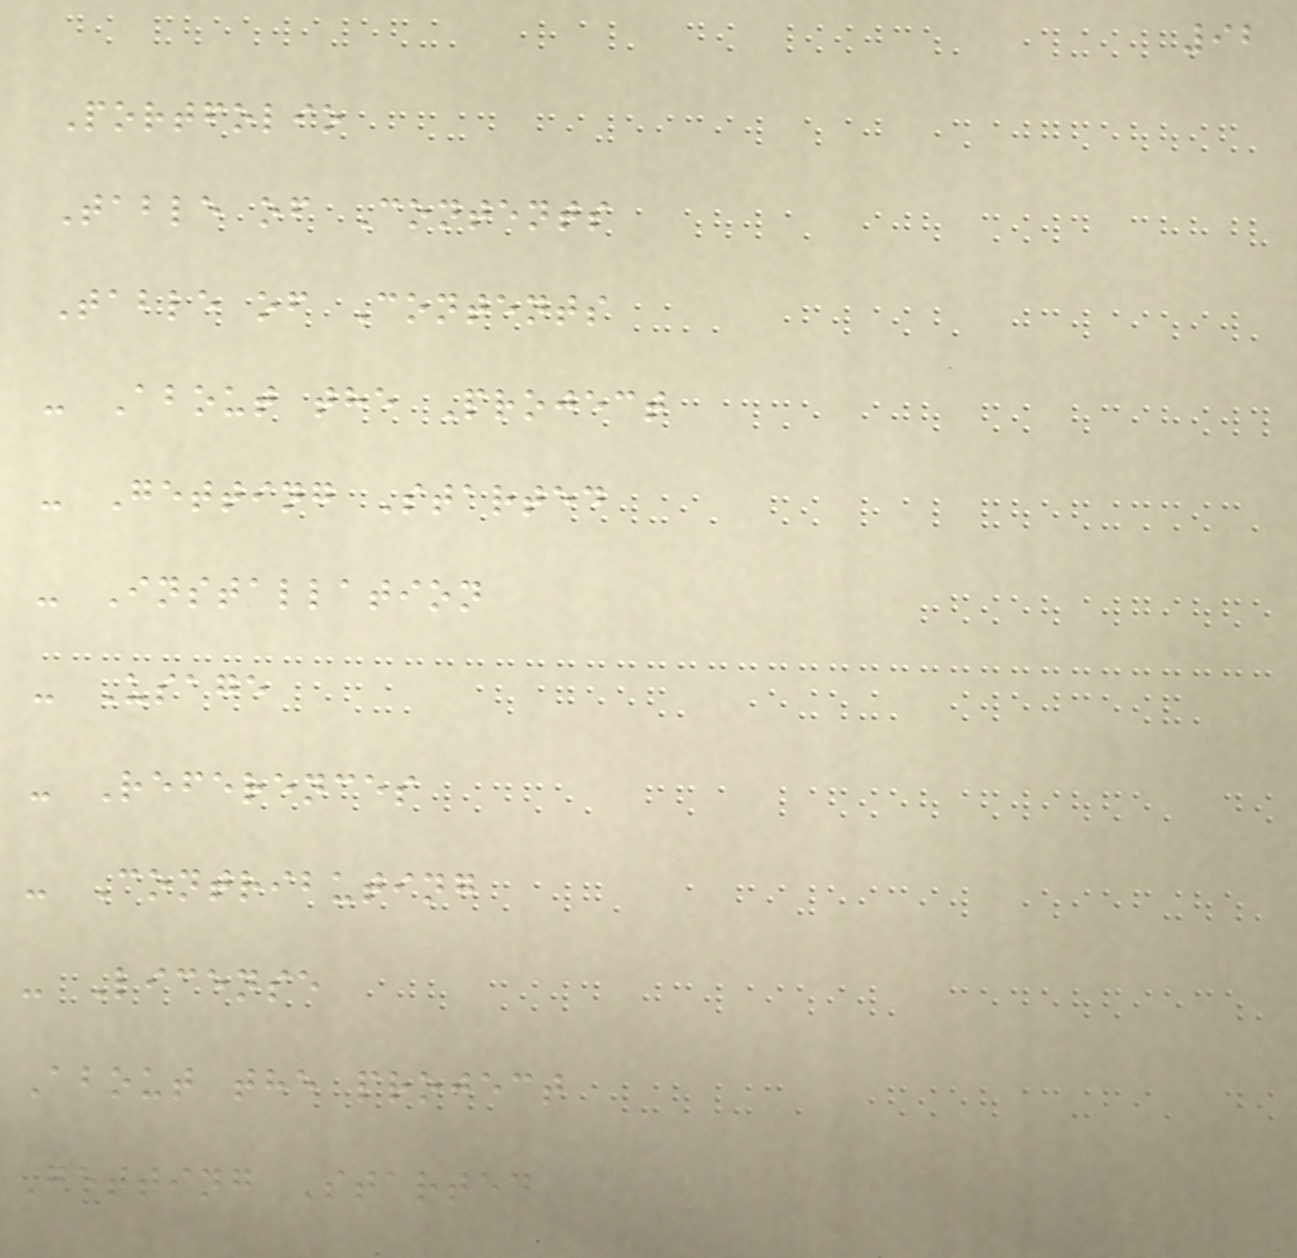92
Portfolio
Table of Contents
Table of Contents
- About the Project
- Getting Started
- Installation
- Usage
- References
- Contributing
- License
About the project
Getting Started
